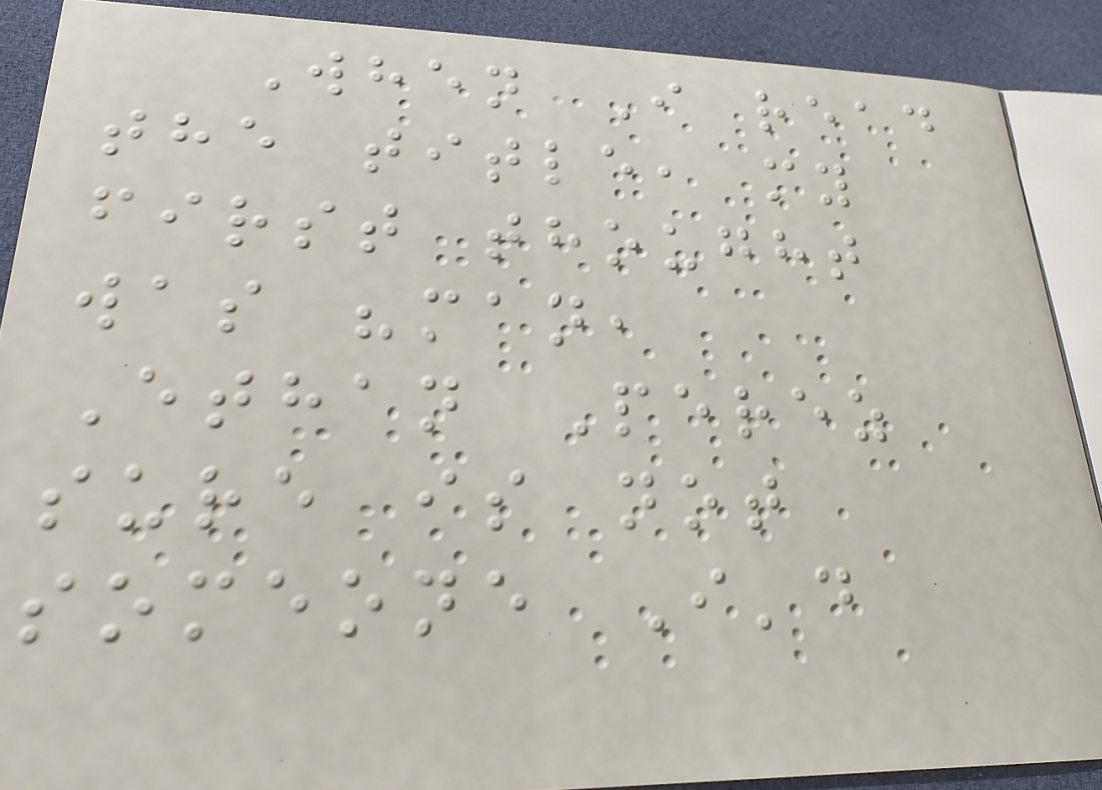When I read
the title, my
first thought
was "man,
Ethan Perez
sure is not
someone I'd
